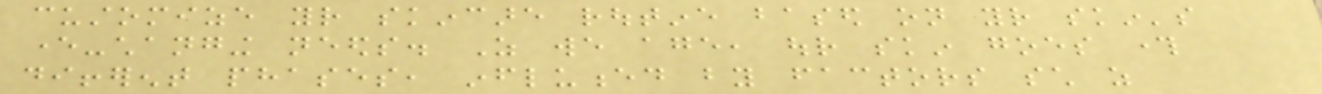customize your skincare routine based on your skin's
ever-changing needs. As we age, our skin goes through
different phases, influenced by factors such as
